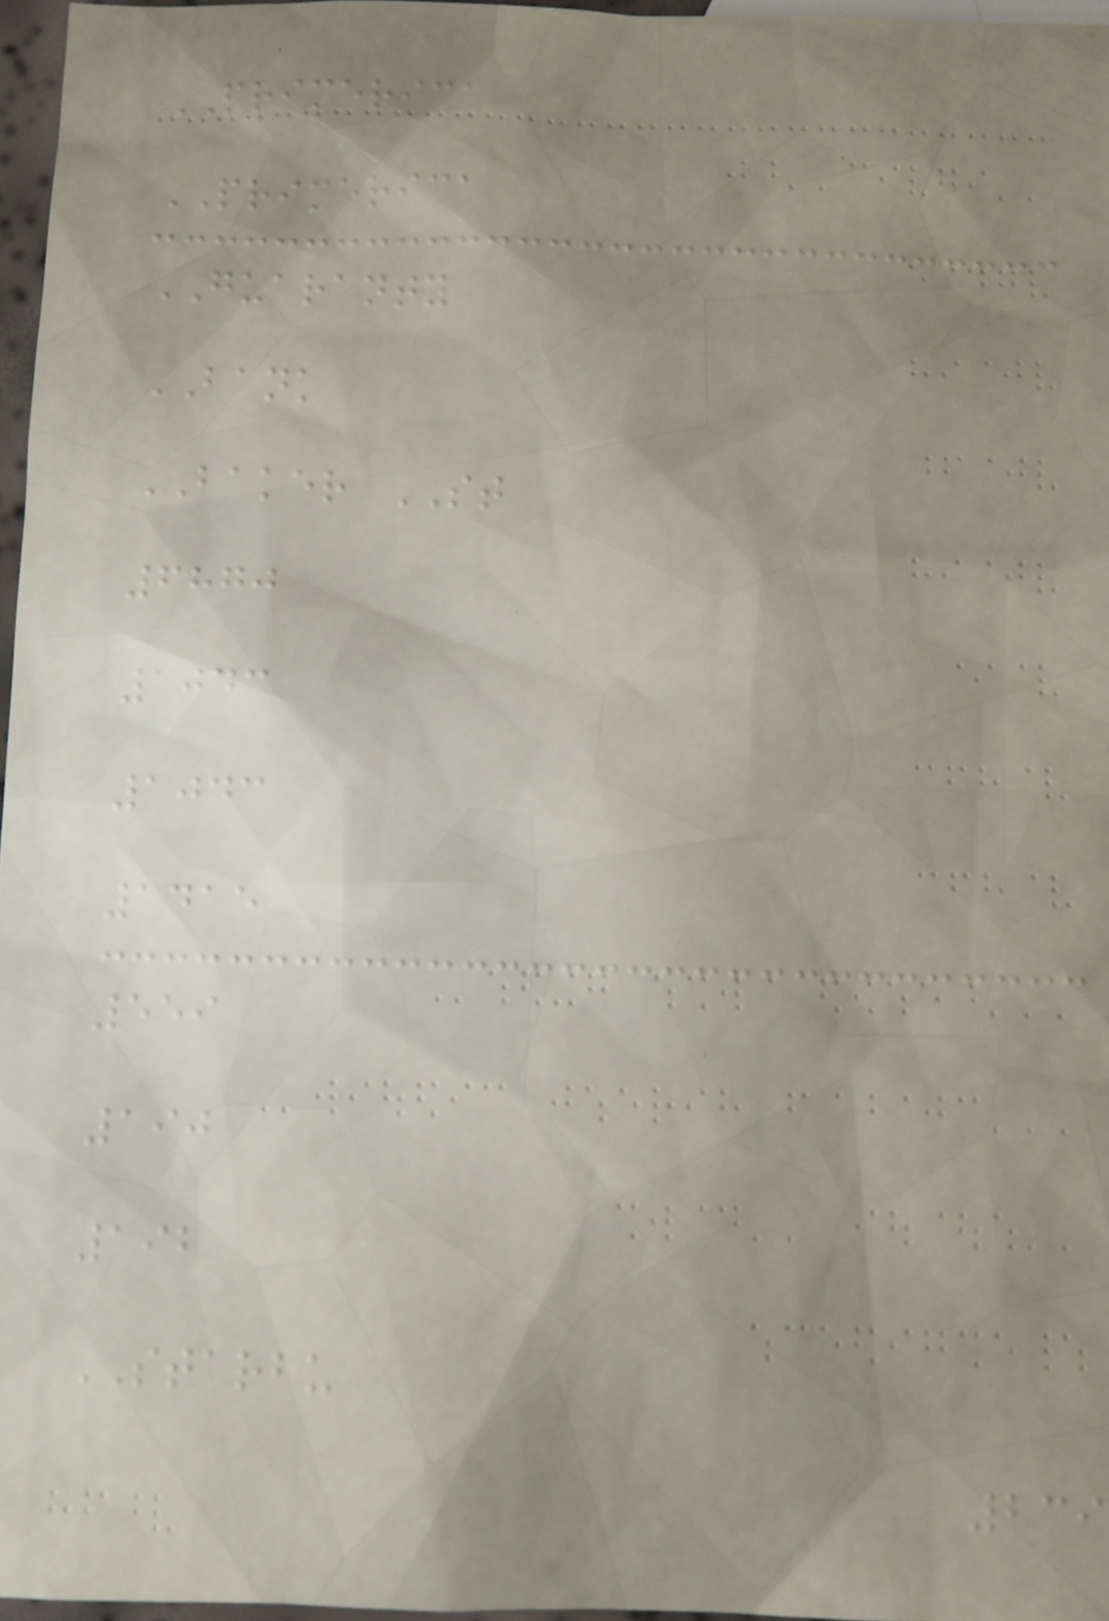PRIMERICA
PRIMERICA
GUARANTY
BANK
BAKER ST
6870
1043
1043
1415
559
190
192
STARBU
239
